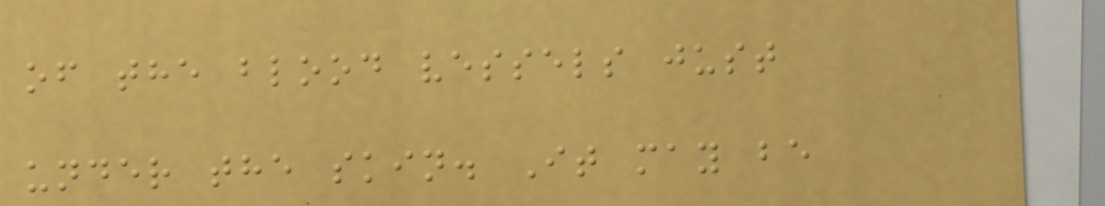of the blood vessels just
under the skin. It may be
